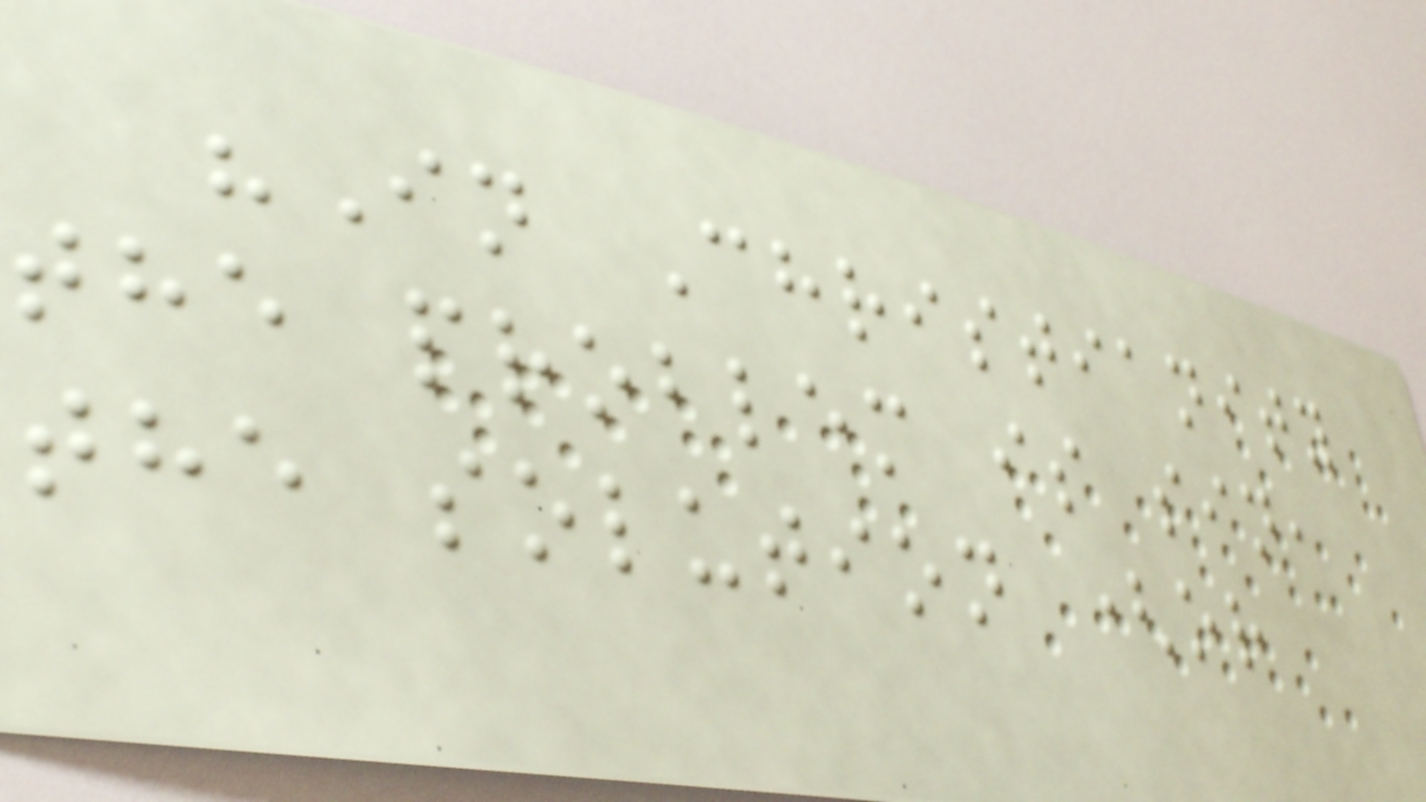"In Christianity
the problem is sin,
the solution (or
